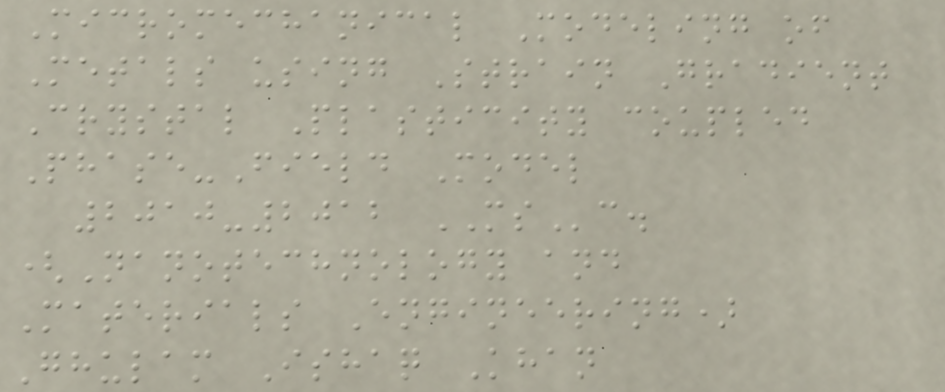Micromechanical Modeling of
Metals using Strain Gradient
Crystal Plasticity coupled
Phase-Field Model
2010-2012 MSc.
(Nanotechnology and
Materials Engineering)
Ghulam Ishaq Khan
